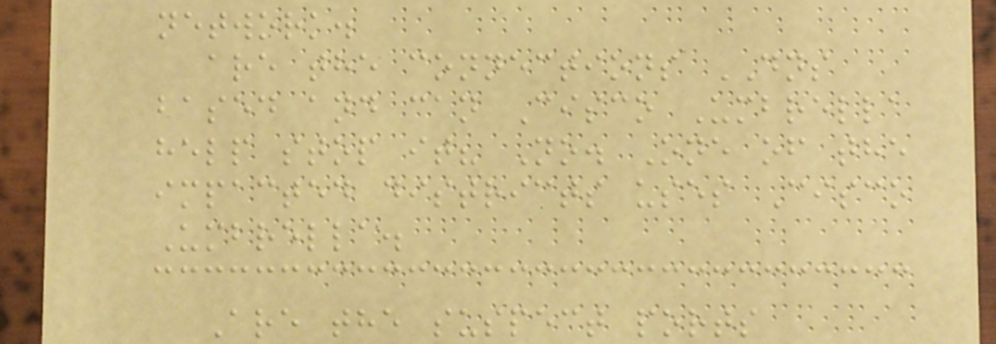network.
are the connections DNS
based and can Cisco Umbrella
help stop it? No. One of the
impacted districts uses Cisco
Umbrella.
Are the suspect ports
